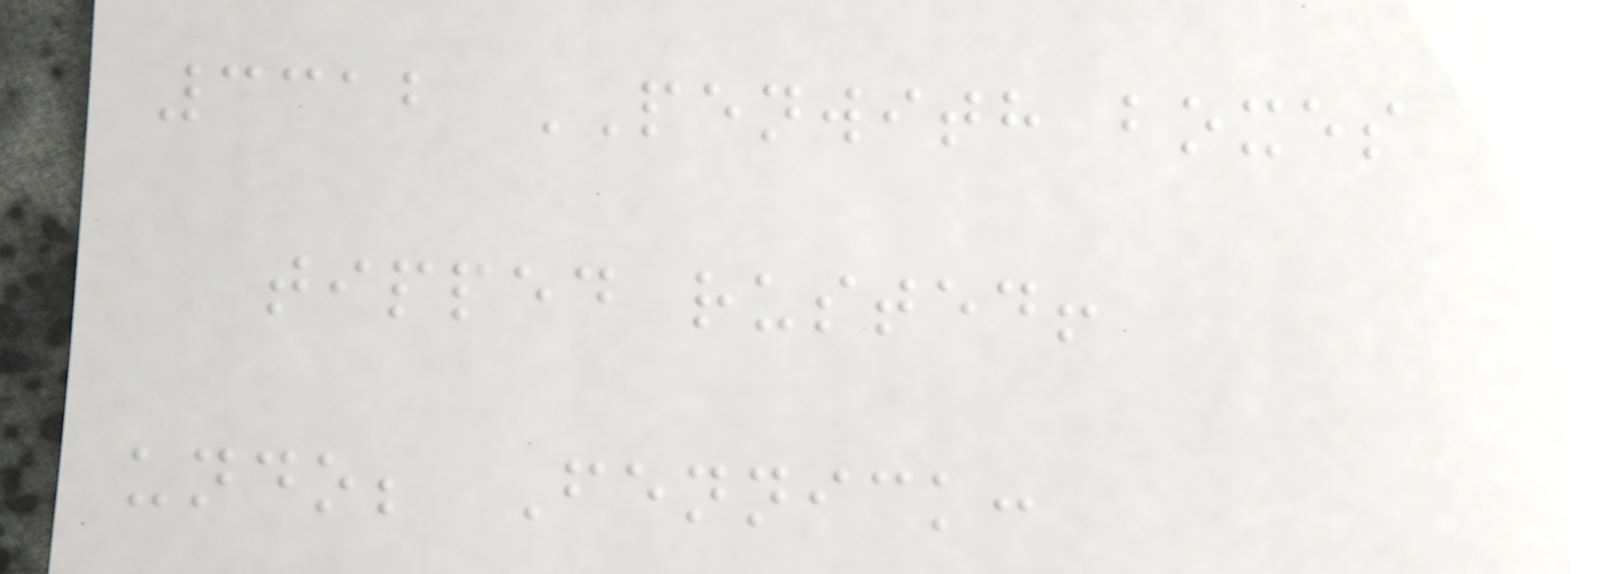3312 PENWITH boxes
tipped rusted!
undo; Fennick:
